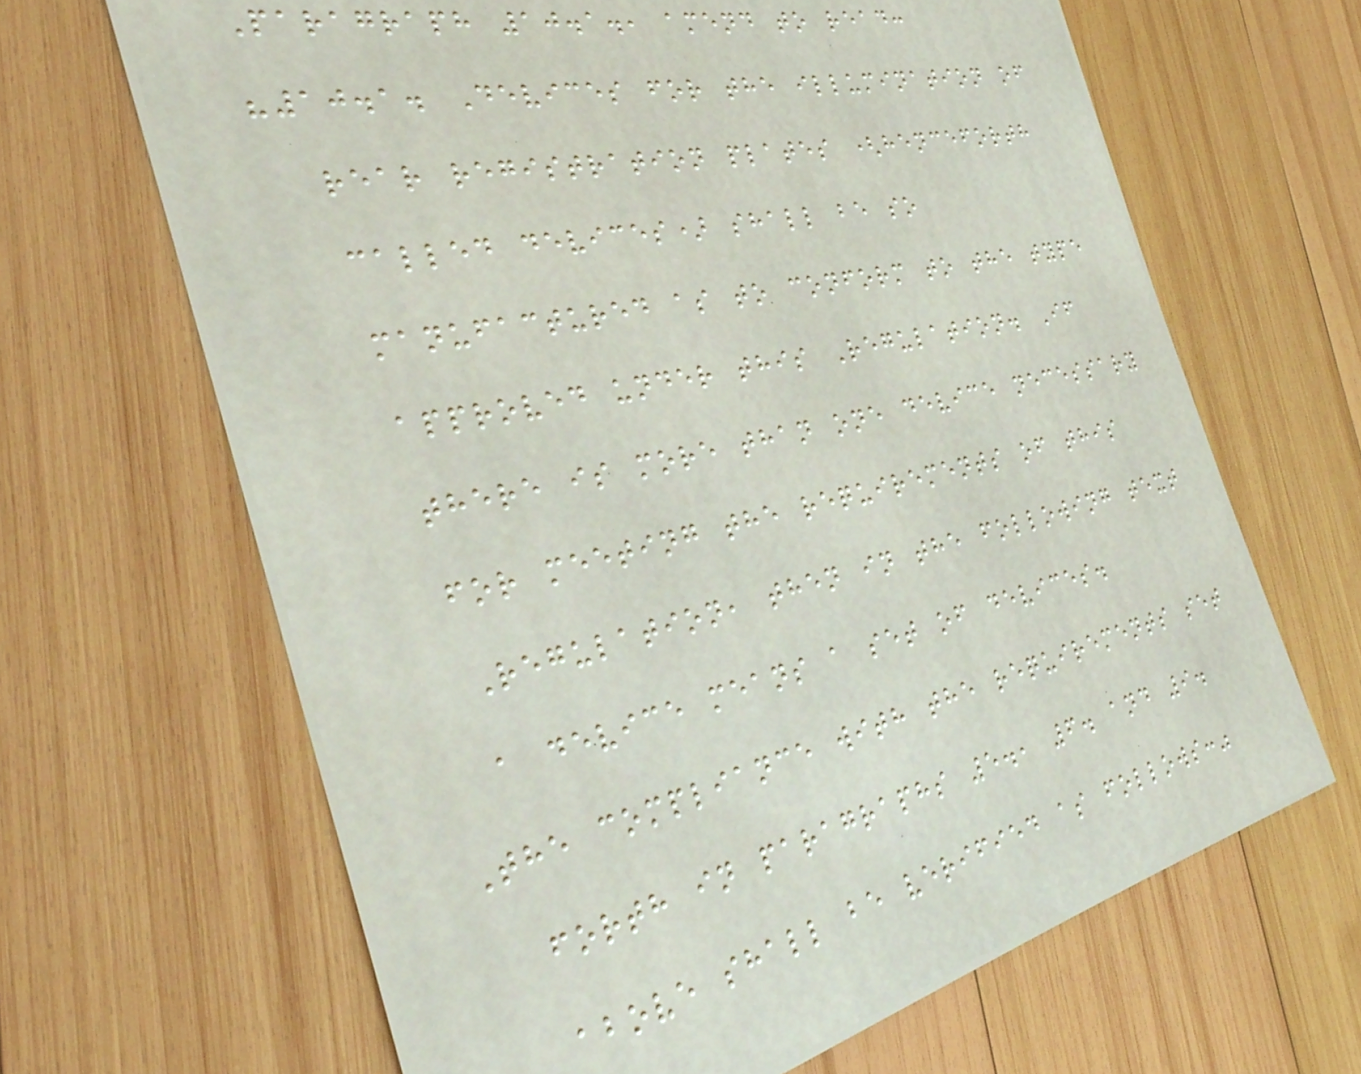Paragraph 10.1., amend to read:
"10.1. Devices for the illumination of
rear registration plates (henceforth
called devices) shall be so
manufactured as to conform to the type
approved under this Regulation. If
there is more than one device necessary
for meeting the requirements of this
Regulation, then in the following text
a device means a set of devices.
The compliance with the requirements set
forth in paragraphs 5., 6. and 9.
above shall be verified as follows:"
